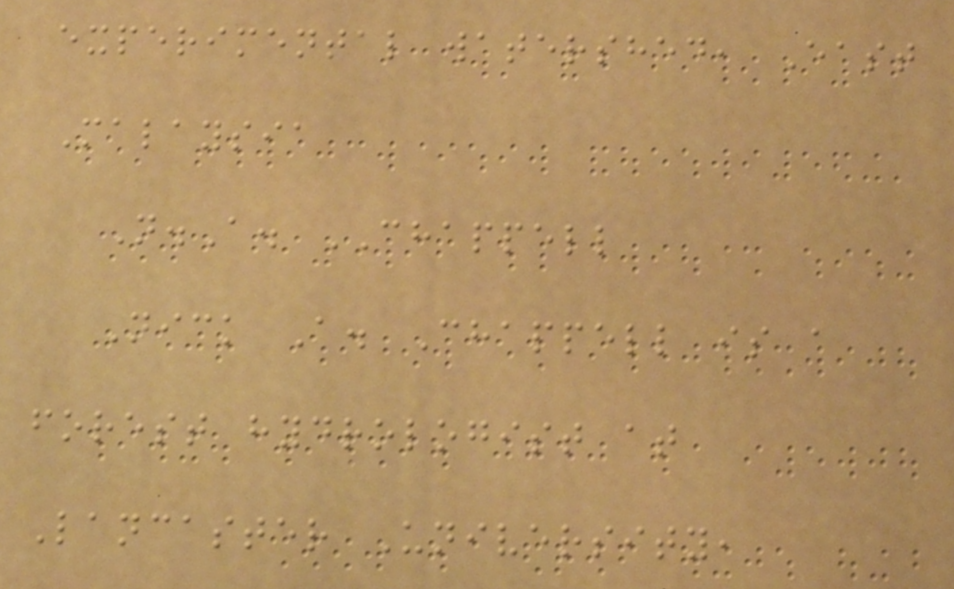experimental watershed, East
Malaysia
N.A. CHAPPELL
Nick A. Chappell is a
forest hydrologist at
Lancaster University,
